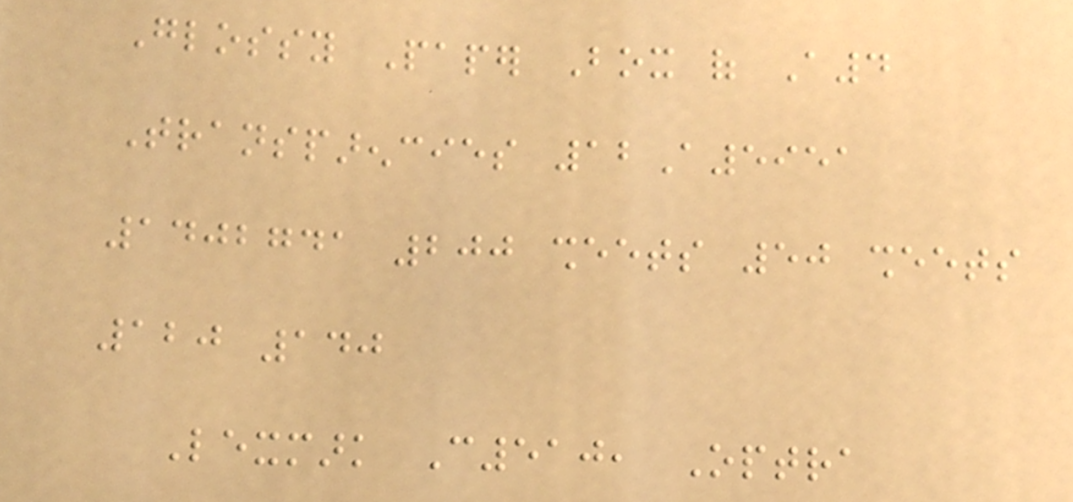Glossy Paper Box of A4
Transparencies 12A5951
1402741 200 sheets 50 sheets
120 140
Lexmark C510, Optra
